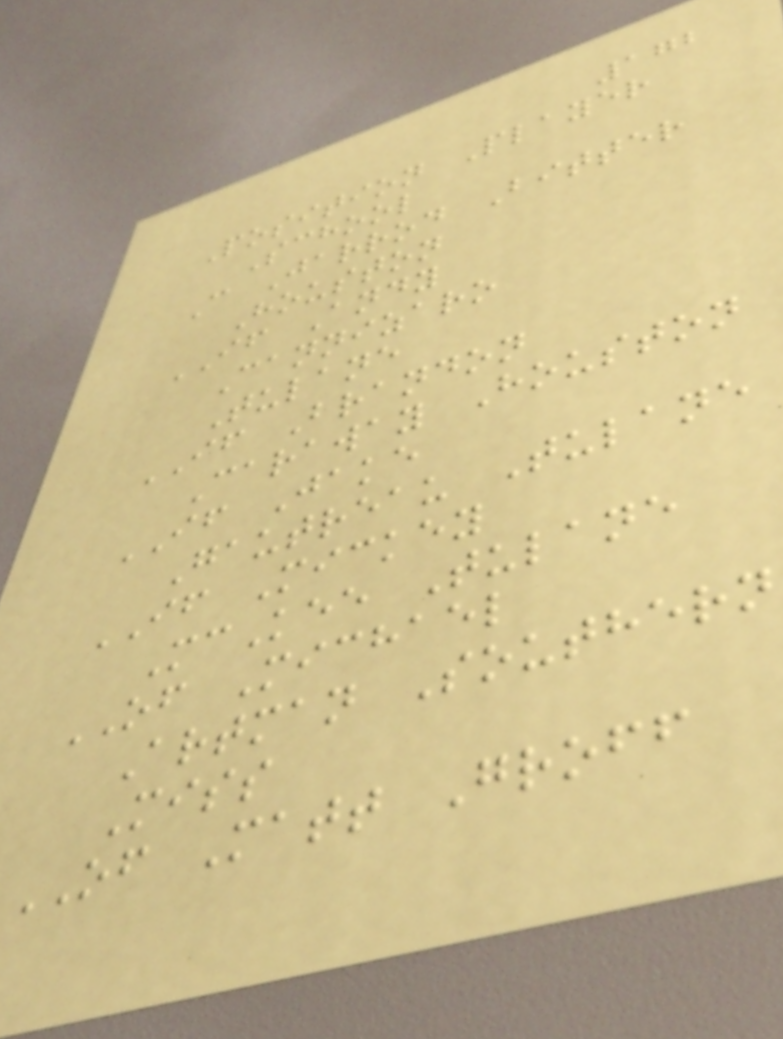172
Position Player
School
C Jarrod Bitter
Houston
IF Andy
Cannizaro
Tulane
IF Brandon
Caraway Houston
IF Jake
Gautreau Tulane
IF Mickey
McKee Tulane
OF Michael
Artman Southern
Miss
OF Matt Groff
